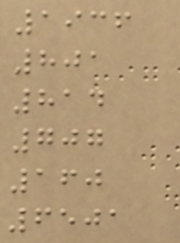1936
801
814
707
160
6501
